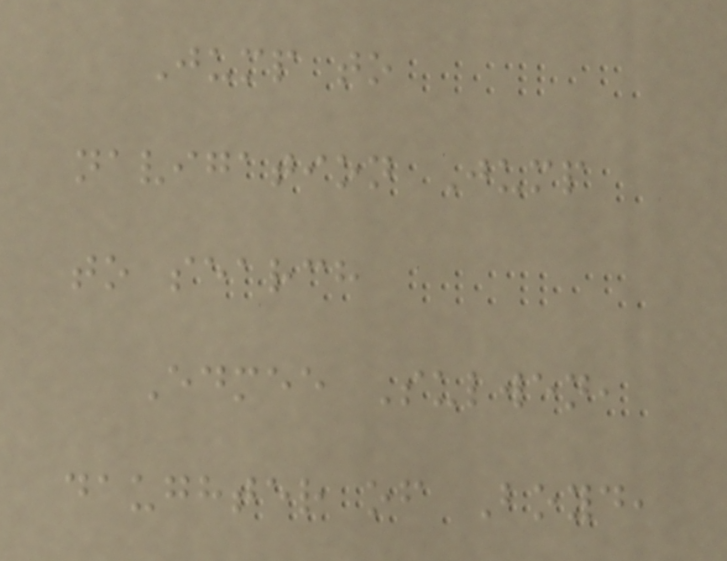Jump to
navigation Jump
to search
Edmee Sulwen,
daughter of Boyd,
